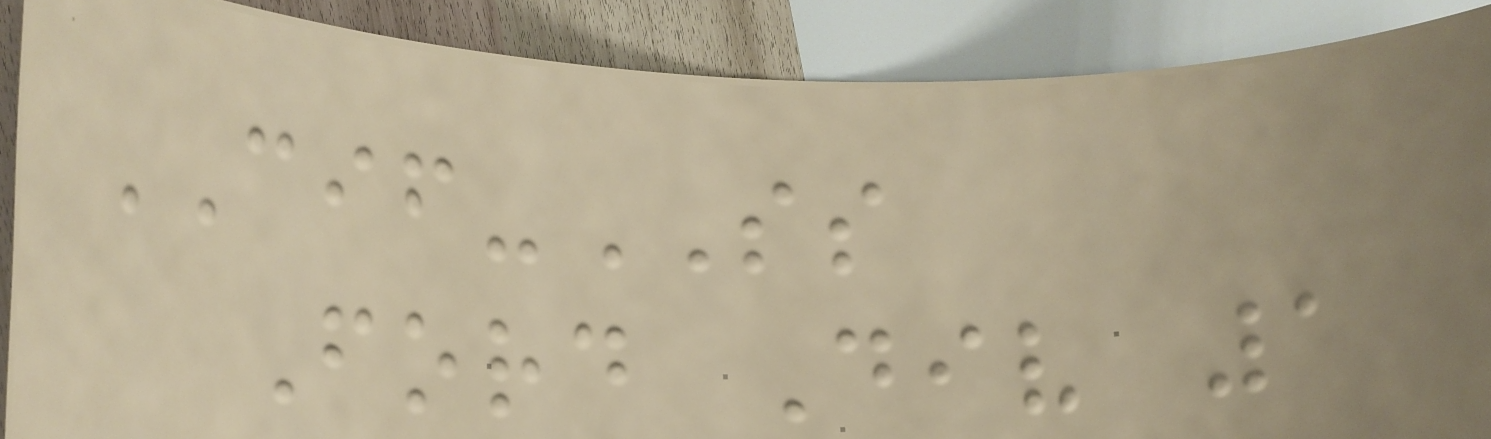CIF-SS
Ford Div 1
